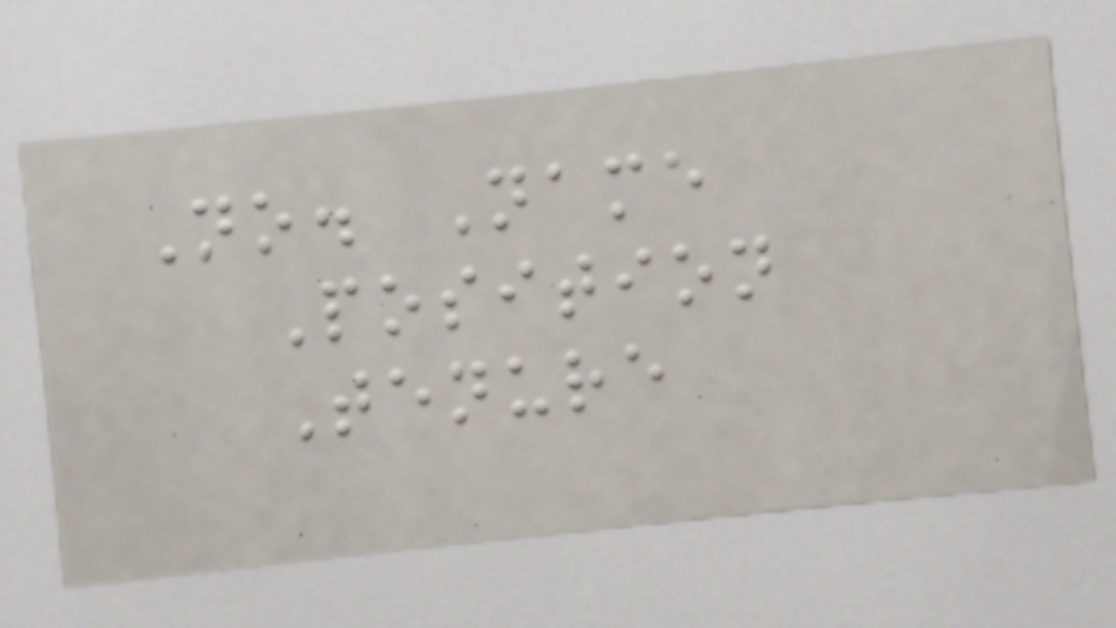No. Name
Position
Tenure
